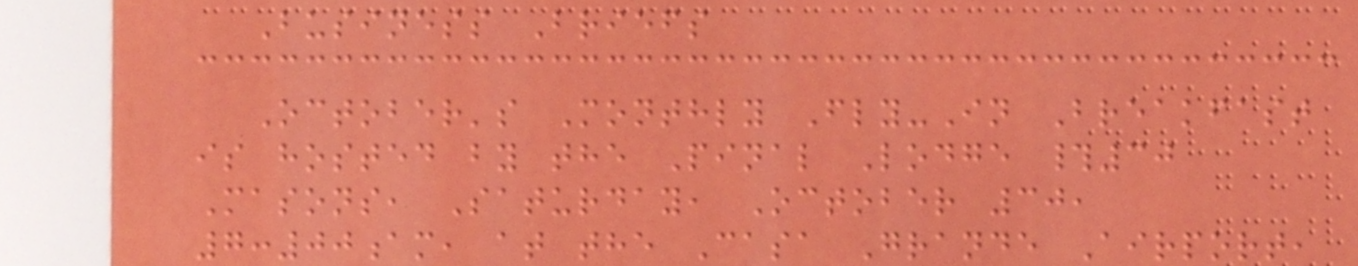Business Briefs
October's Monthly Fly-In Breakfast
is hosted by the Pinal Lodge #30
Masons, Saturday, October 30,
7:00am, at the Casa Grande Airport,
